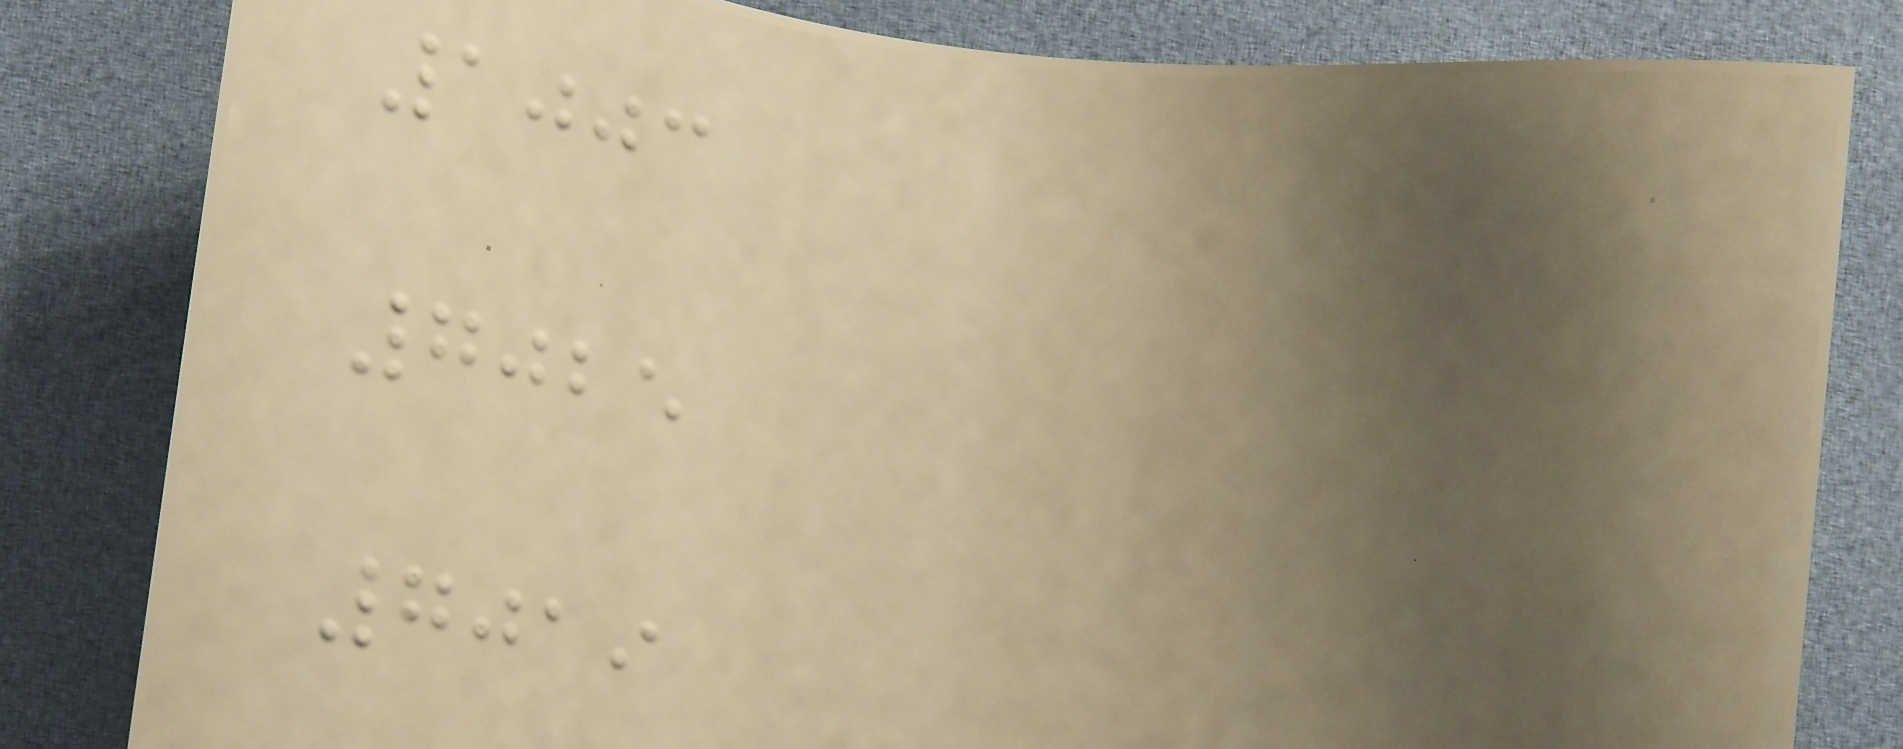1003
7025
7019
